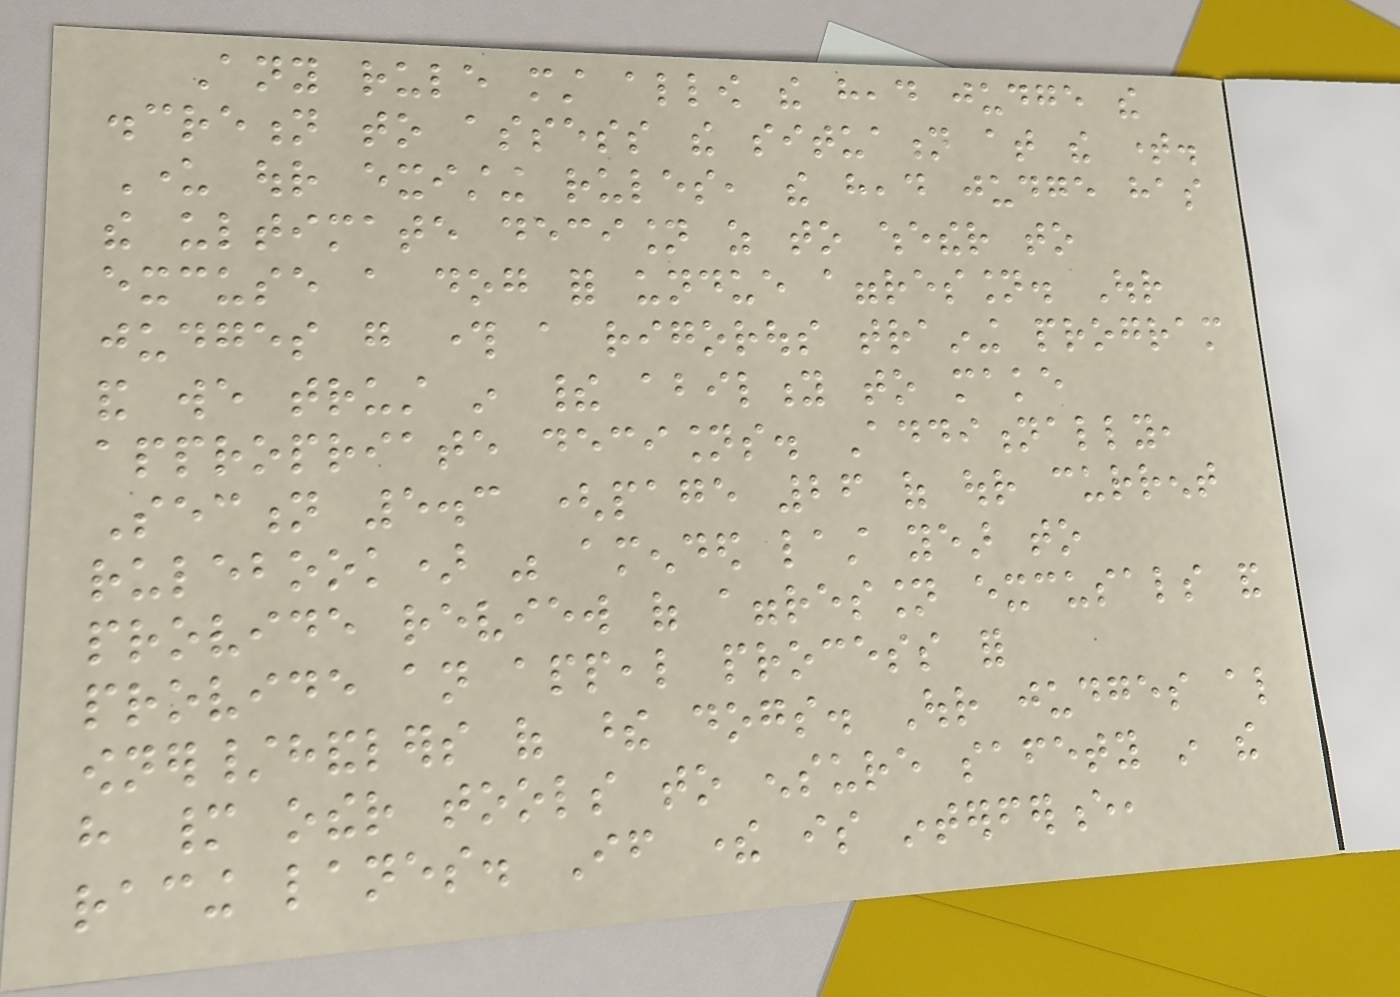Any rule must allow the head judge the
discretion to assess the situation at the time.
Under our existing rules, the head judge has
the ultimate decision as to whether to
excuse a dog for undue aggression. Our
judges go through a rigorous training program
and we trust in their ability to make
appropriate decisions. Additionally,
Section 5.3 (page 26 of our current
rulebook) was amended last year to
provide review of aggression excusals and
provide an appeal process for
owner/handlers of these dogs. Our judges also
have many other tools to ensure safety in the
racing lanes. If there is interference,
